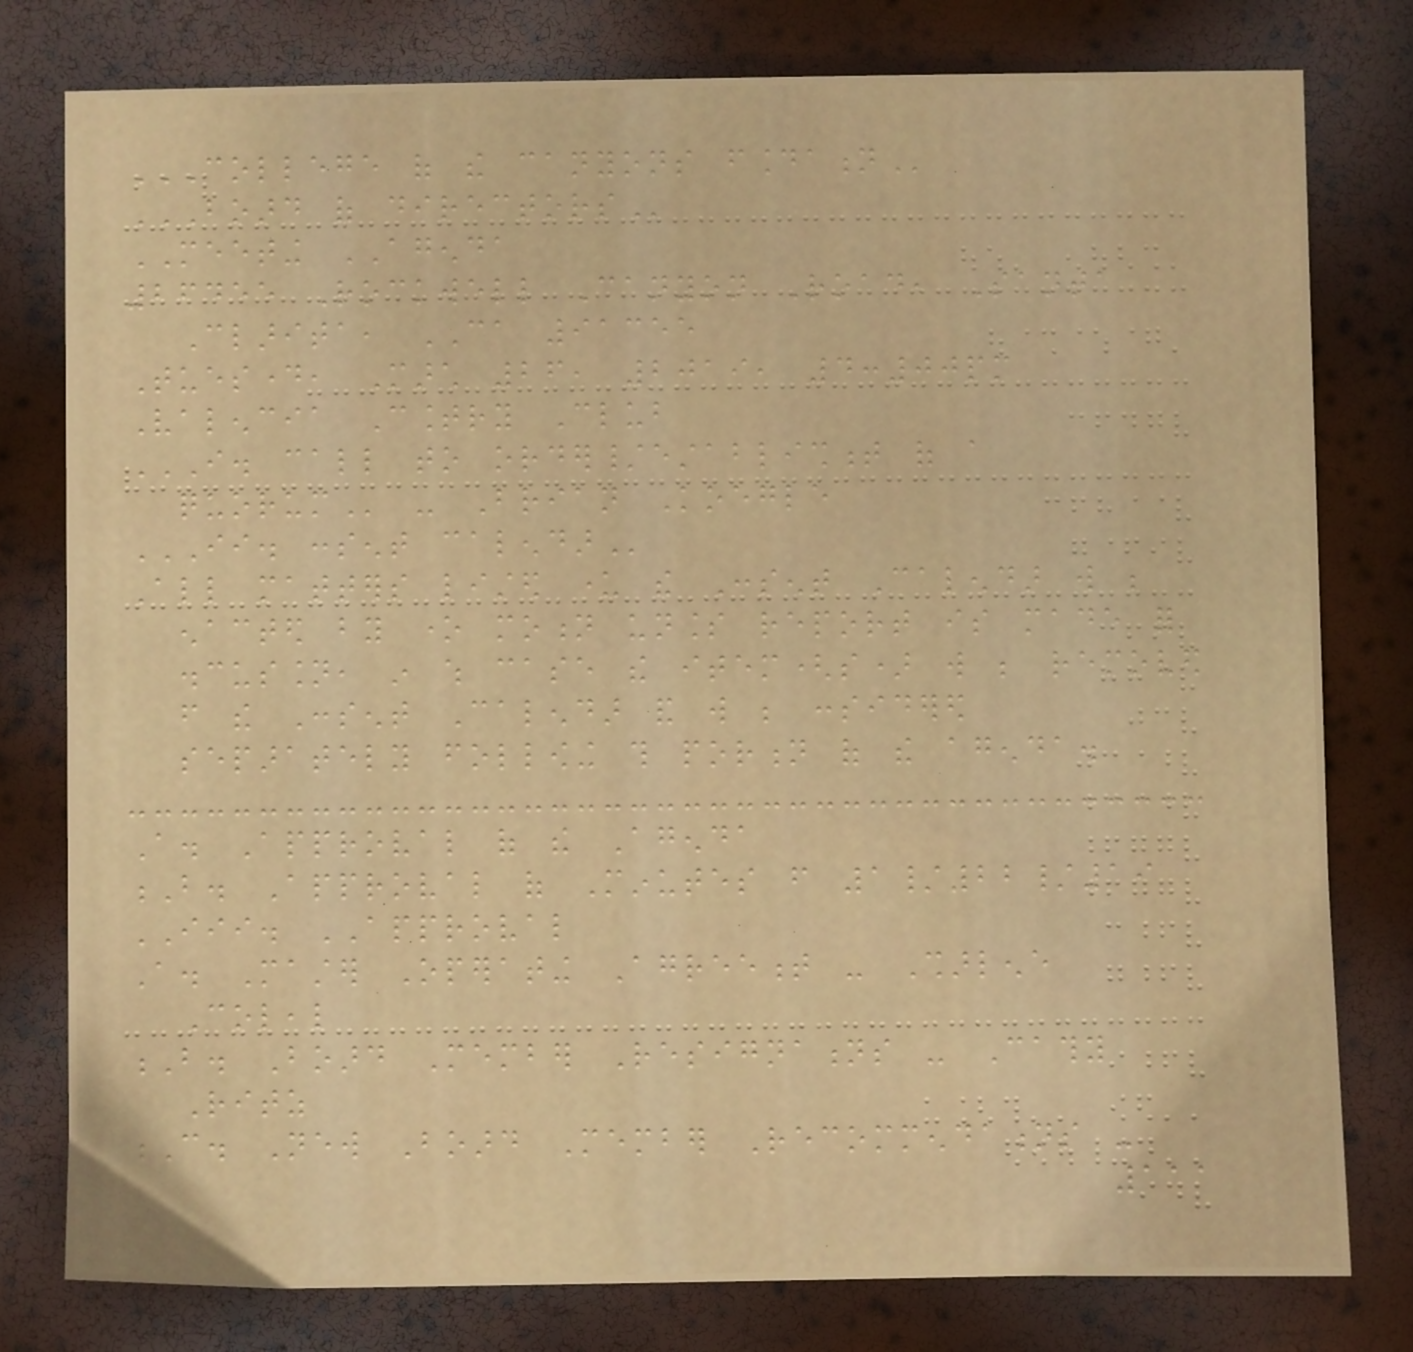COLLEGE OF THE CANYONS FOUNDATION
BOARD OF DIRECTORS
MEETING AGENDA
26455 Rockwell Canyon Road, Santa
Clarita, CA 91355
Tuesday, March 26, 2019, 4:00pm
Valencia Country Club
I. CALL TO ORDER/ESTABLISHMENT OF A
QUORUM - Brian Koegle
II. CONSENT CALENDAR
All matters listed under the Consent Calendar will be
enacted by one motion unless report is made for
discussion, in which case the item(s) will be removed
from the Consent Calendar and will be considered
separately following this portion of the agenda.
A. Approval of the Agenda
B. Approval of Minutes from 1/22/19
III. APPROVAL
A. Master Operating Agreement - Sharlene
Coleal
B. Board Member Resignations - Cathy
Ritz
C. New Board Member Recommendations -
111
